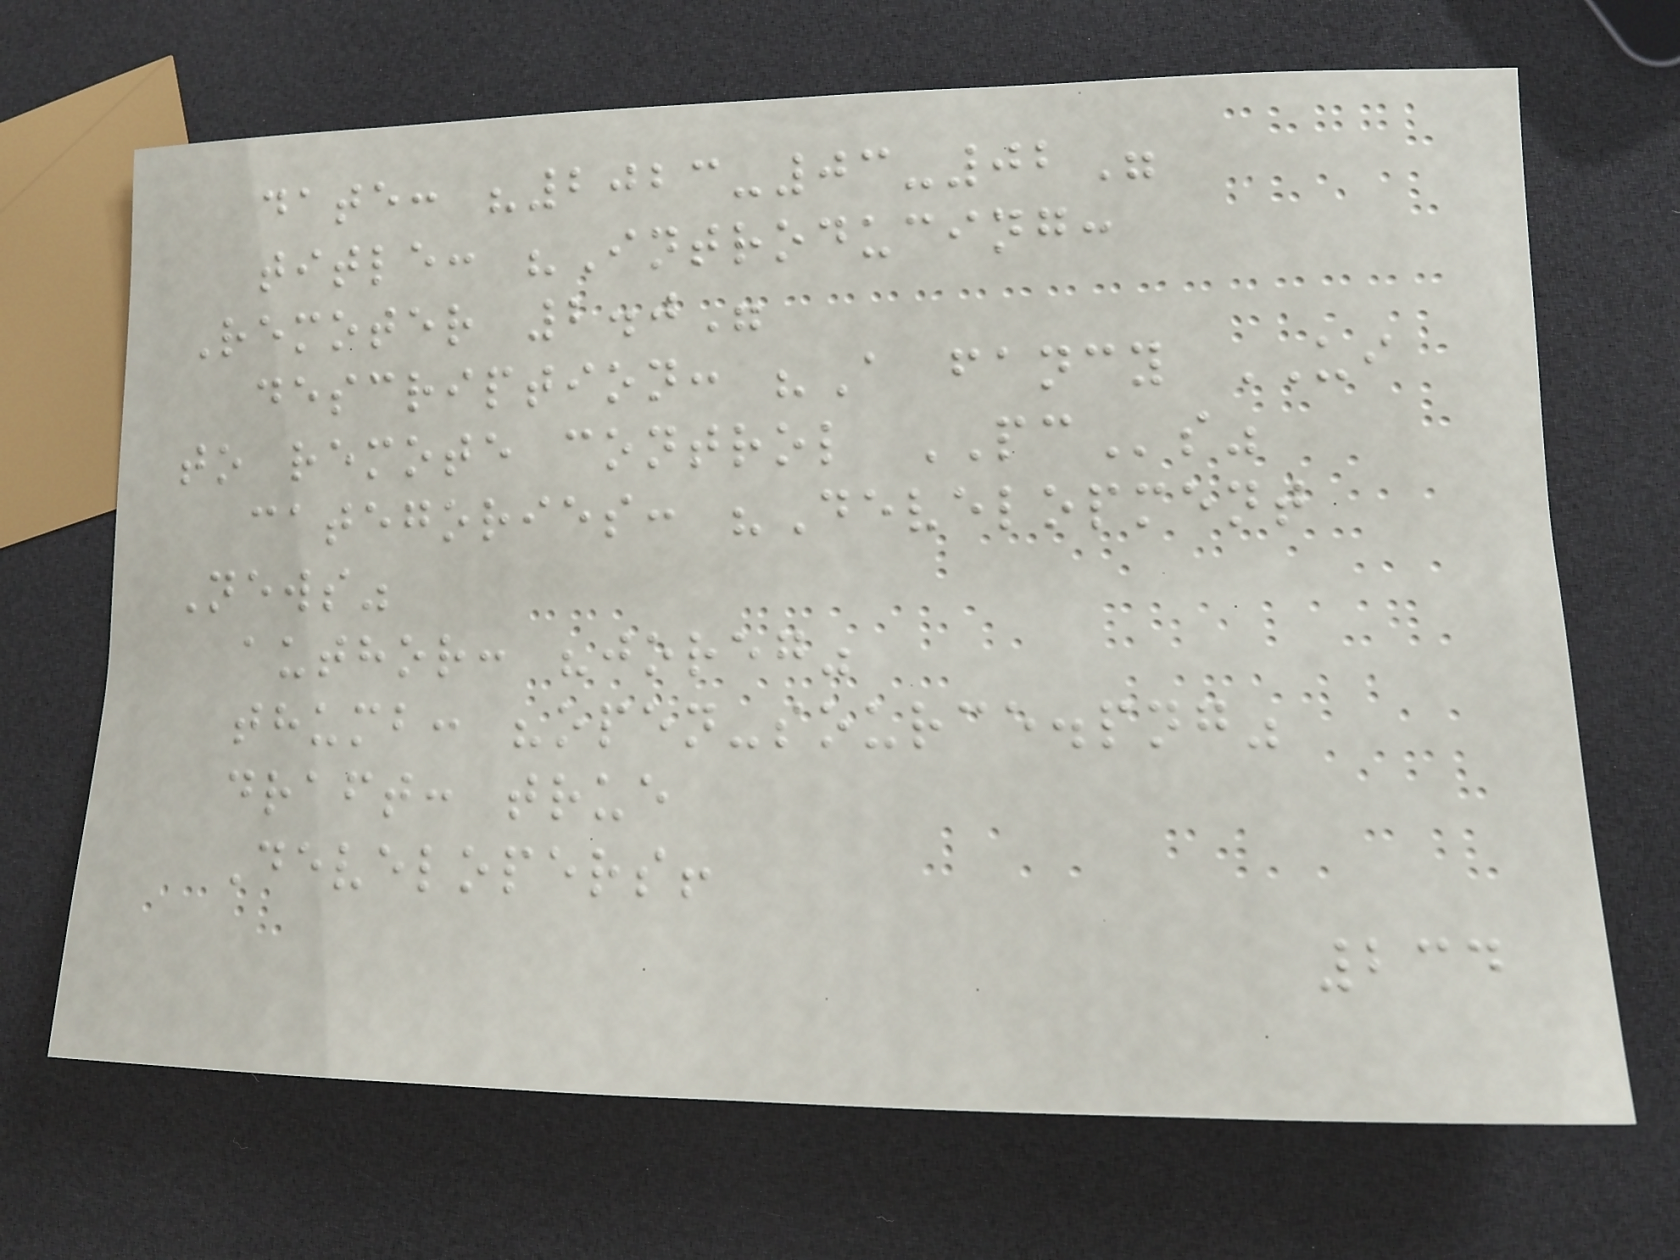date: "2023-03-02"
title: "Introducing:
Remoter 2.0"
description: "A fancy UI
to remote control PCs"
categories: "Development
News"
author: "joreg"
thumb: "open-source.png"
draft: true
Developers!
234
